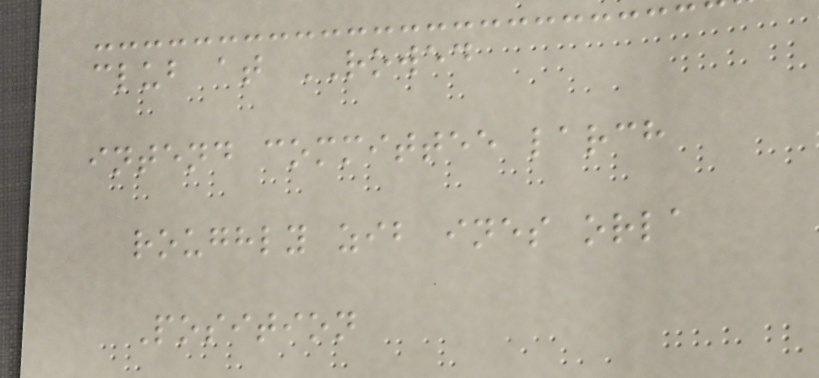club at ROWED
intend committee larch
roughly zib ines orla
Position
